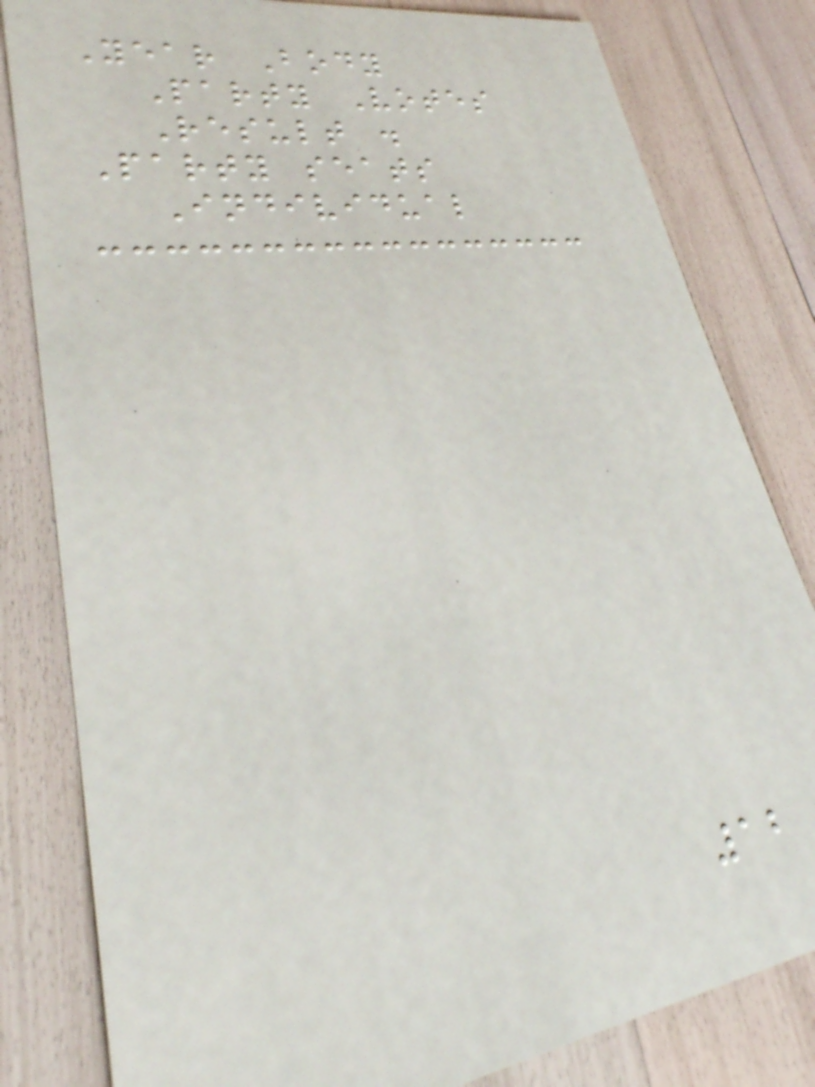Year Body
Party Votes
Result .
Party seats
Individual
12
